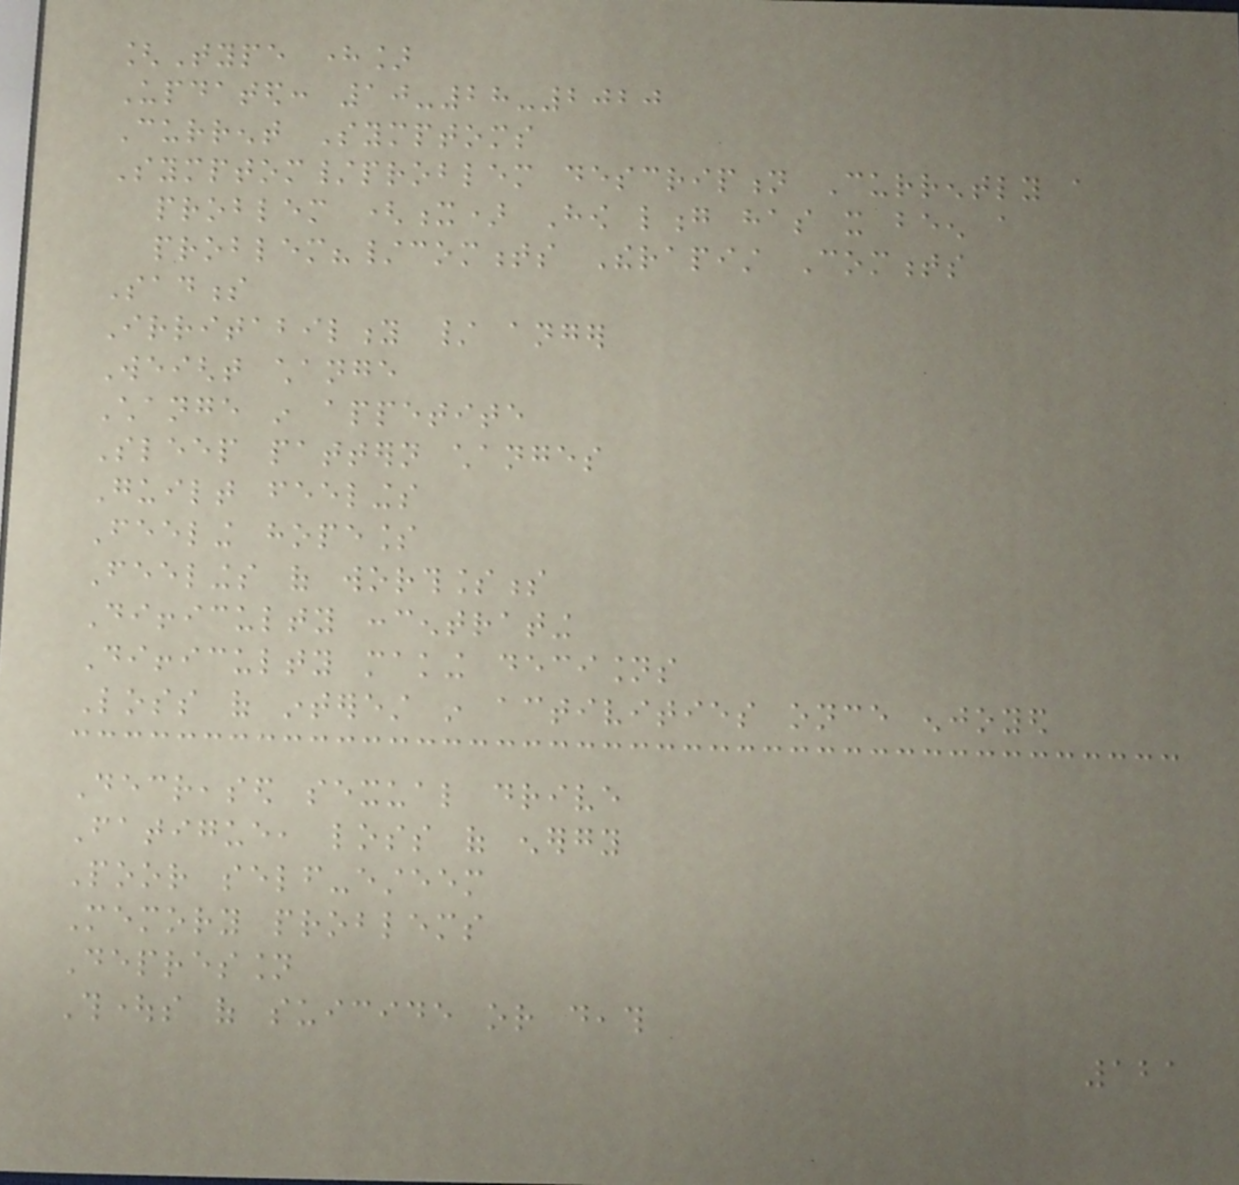[Type here]
Updated: 10-28-2020
Current Symptoms
Symptom/problem description Currently a
problem (x) How long has it been a
problem?/comments Therapist Comments
Sadness
Irritability / anger
Weight change
Change in appetite
Sleep pattern changes
Guilt feelings
Feeling hopeless
Feelings of worthlessness
Difficulty concentrating
Difficulty making decisions
Loss of interest in activities once enjoyed
Decreased sexual drive
Fatigue, loss of energy
Poor self-esteem
Memory problems
Depression
Thoughts of suicide or death
121
